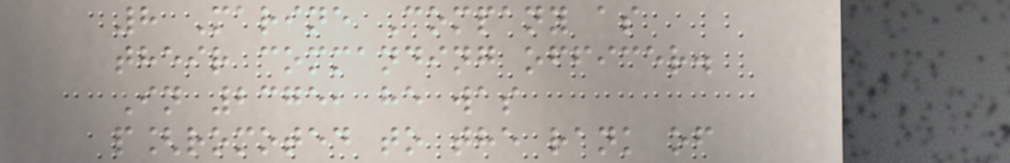8 Marine Company as
their commanding officer.
In 2375, he was
p[romoted to the rank of
